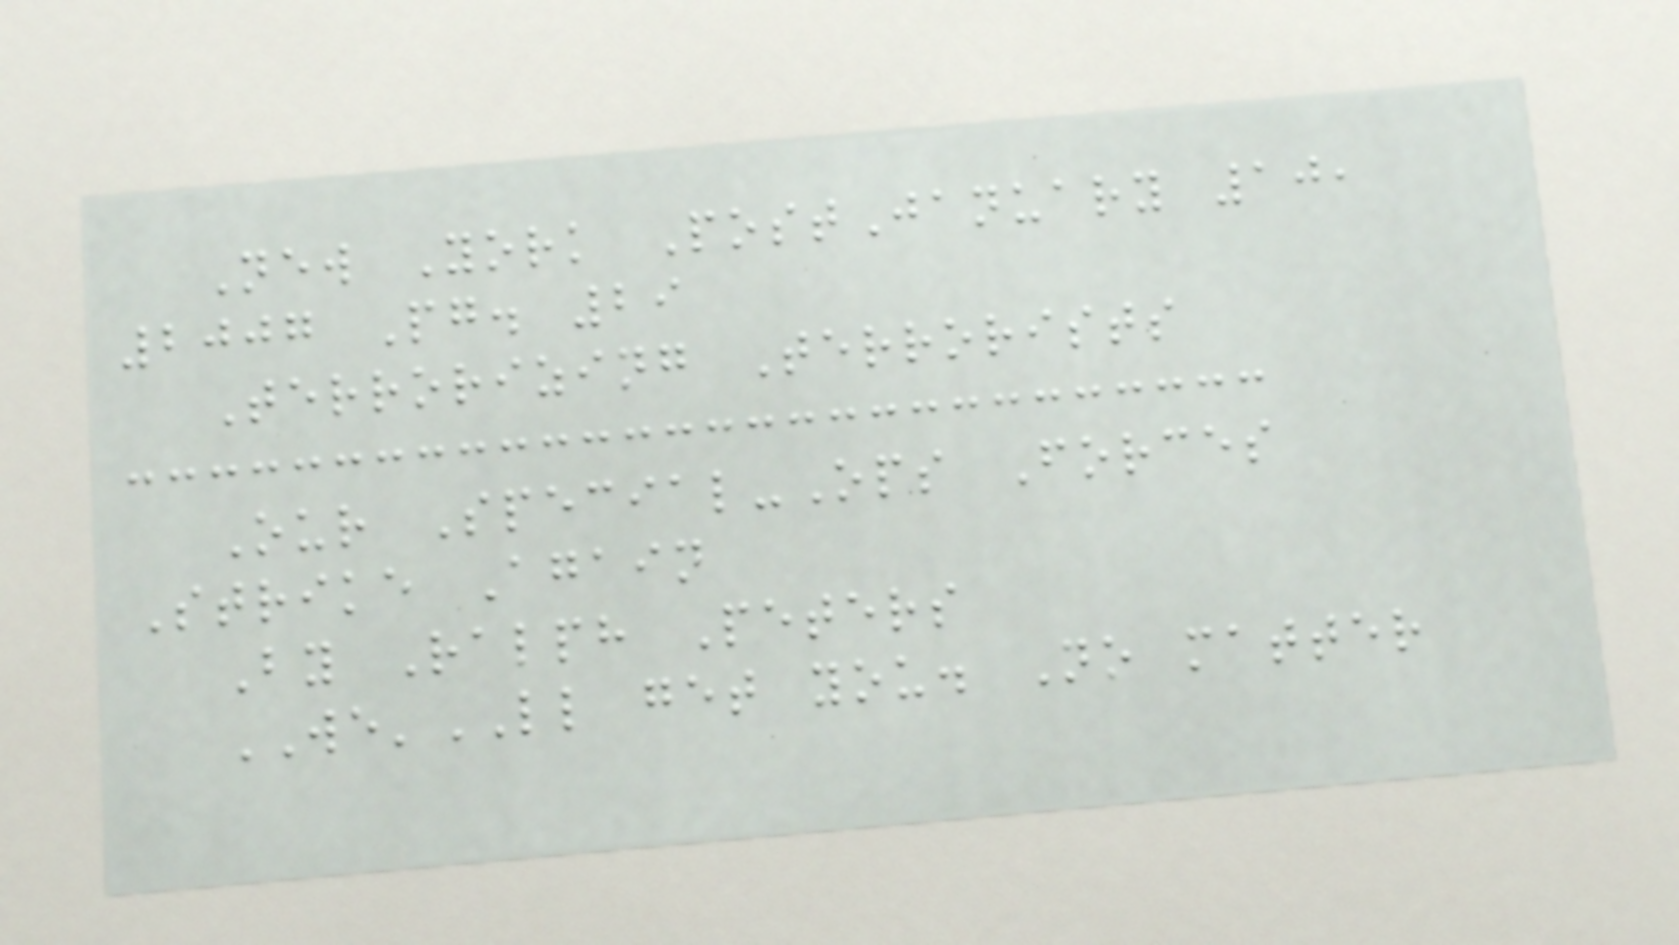New York PostJanuary 10,
2007 Pg. 29
Terrorizing Terrorists
Our Special-Ops Forces
Strike Again
By Ralph Peters
WE'LL get you. No matter
